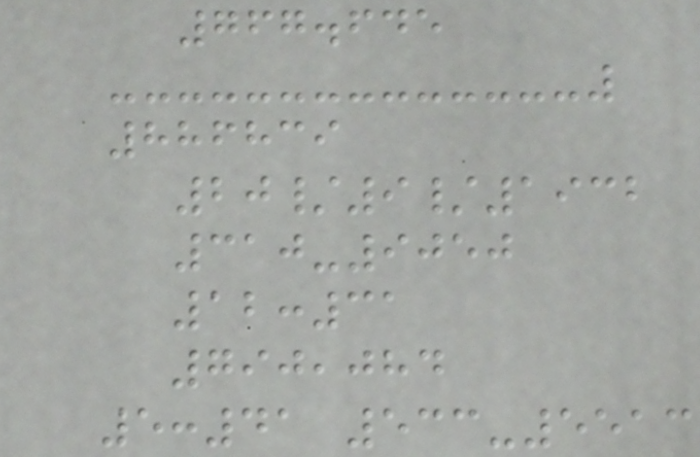767.645
886839
20/9/1932
310-9050
12:31
790,084
5:41 533-5513
